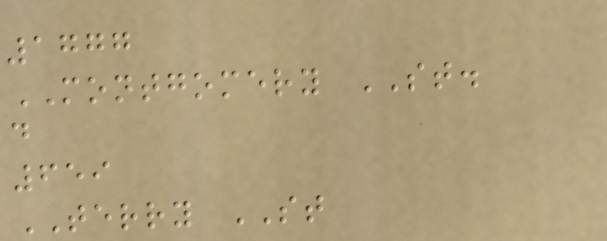1777
MONTGOMERY ST.
d
659
TERRY ST
